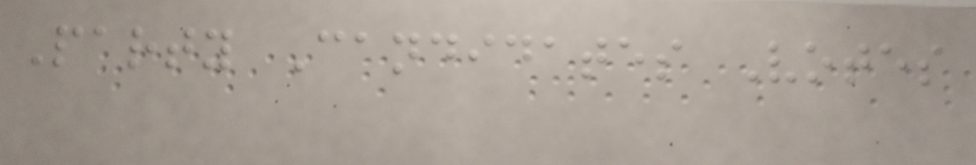Party Candidates Votes
